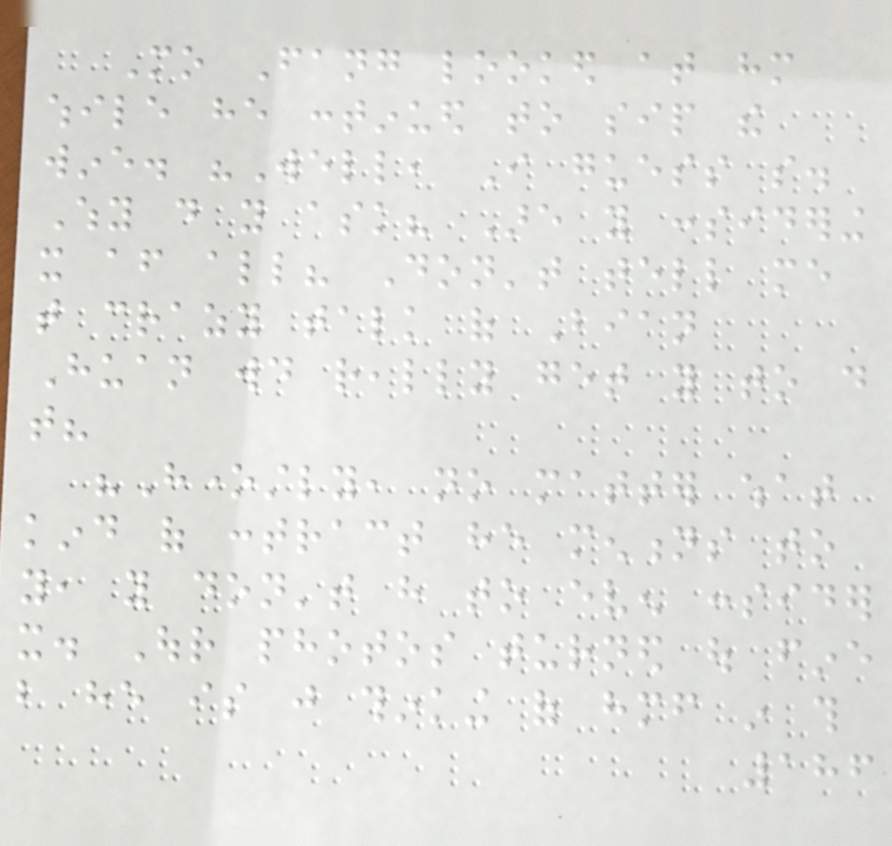Mo Fang looked at him
while he continued to sip the
wine. "Well, I guess so.
Why do you ask? Are you considering
it after all? Don't tell me
that crazy talk of Bian
Huan would really get you to do
that?
"Honestly, no matter what
kind of contract he mentions to
you, you don't have to even consider
it. Our photos turned out fine
but he is just thinking of himself in this
186
